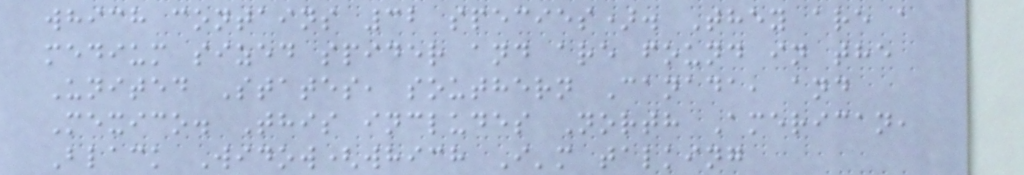which contains 32 species). They are a
medium sized spider and are found in the
United States, southern Canada, and
Mexico. This includes North American,
Black Widow(which I'm talking
